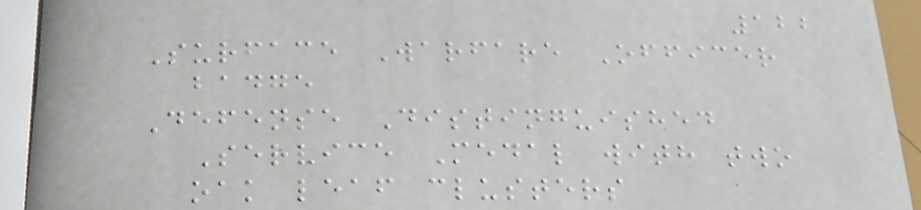122
Surface Warfare Officer
badge
Defense Distinguished
Service Medal with two
oak leaf clusters
